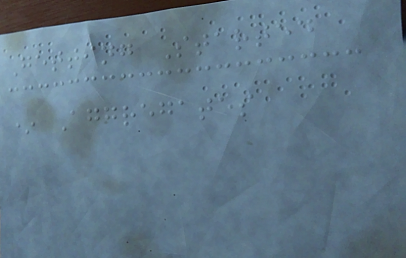Getting Started
* Aggregates
